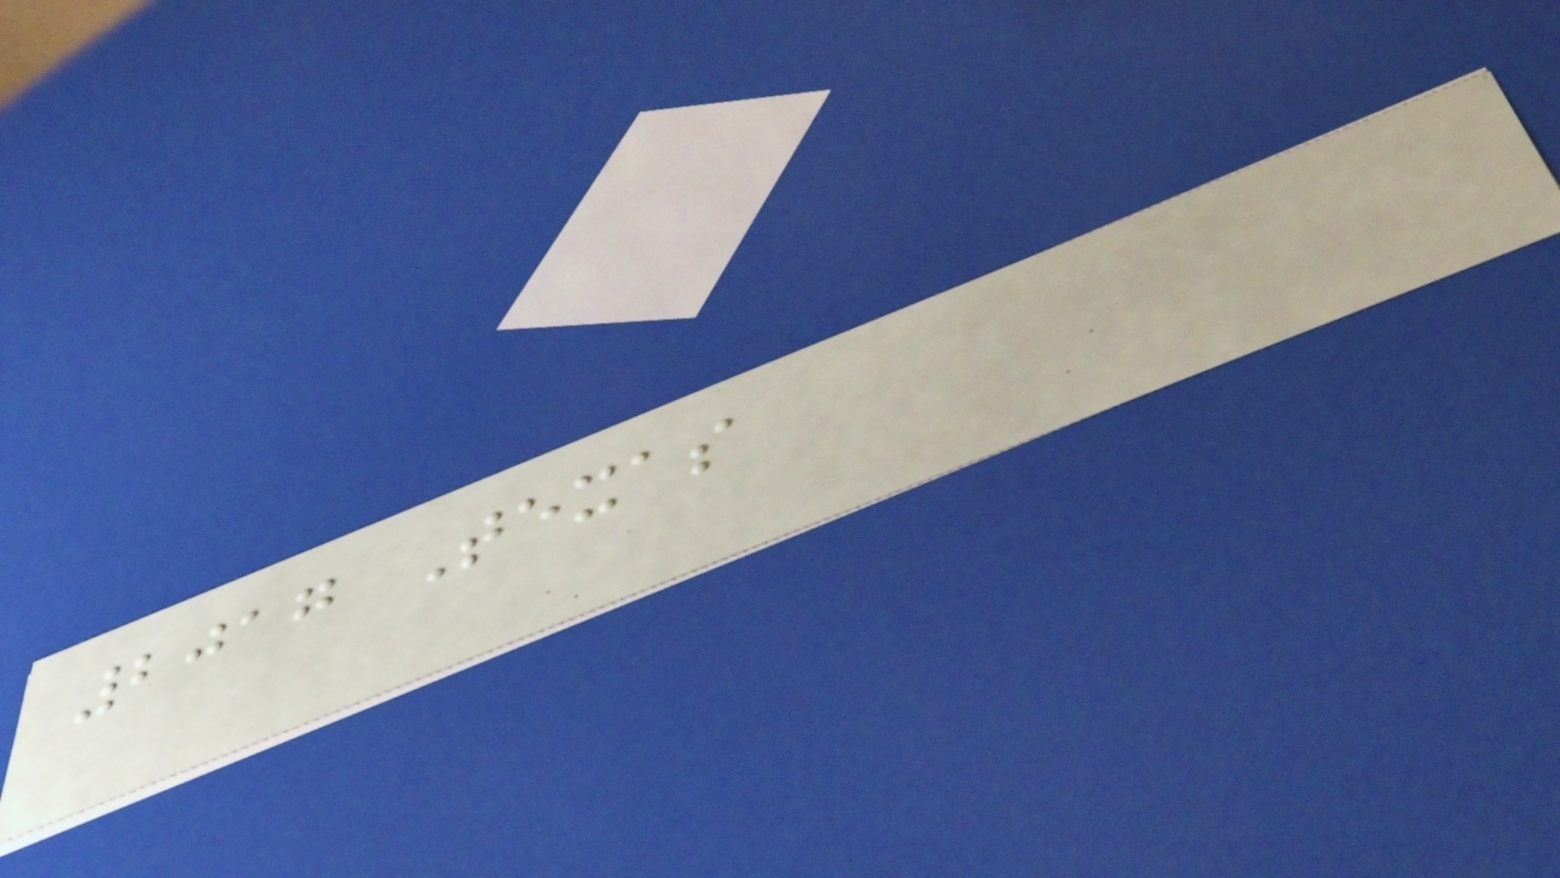2017 Texas
